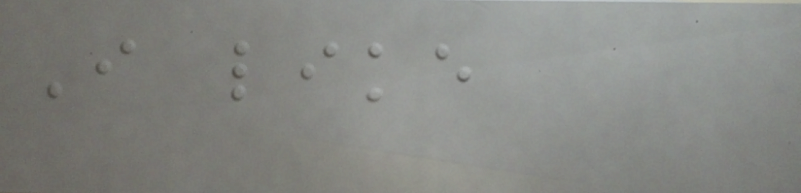I like
